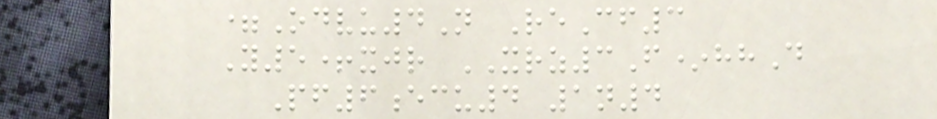=Odvu4N ReCf3
Y5+xjr XRZ3F*hhD
Pf6ecu4 1n4
